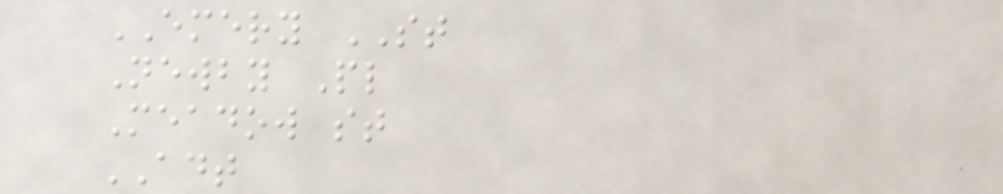EMERY ST
Newby Pl
Meadow st
ADT
